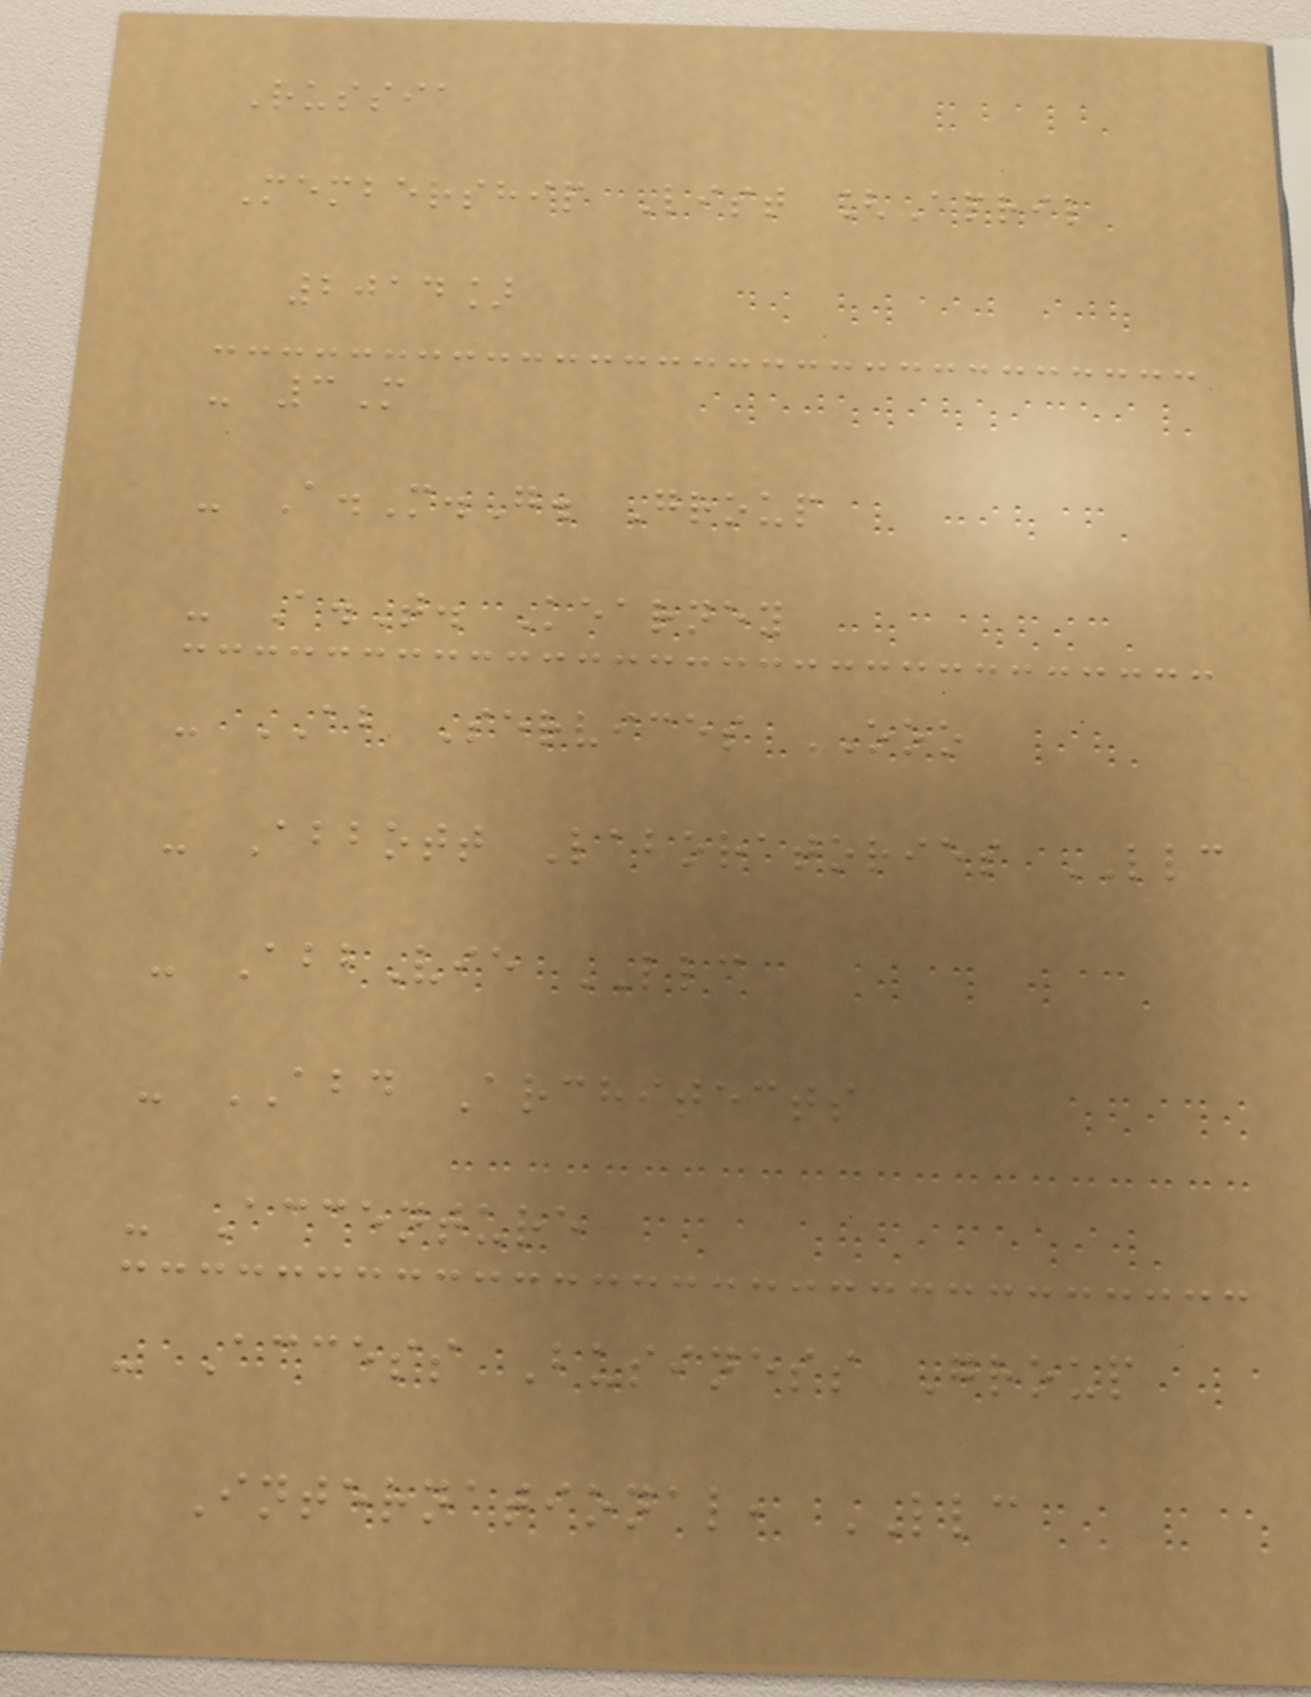Russia
Membership List [April
2014]
- 3M
- A.M.G. Group
- A.T. Kearney
- AB Services OOO
- Abbott Laboratories LLC
- AbbVie LLC
- ABD Architects
- Accenture
- Access Business Group
International, LLC
